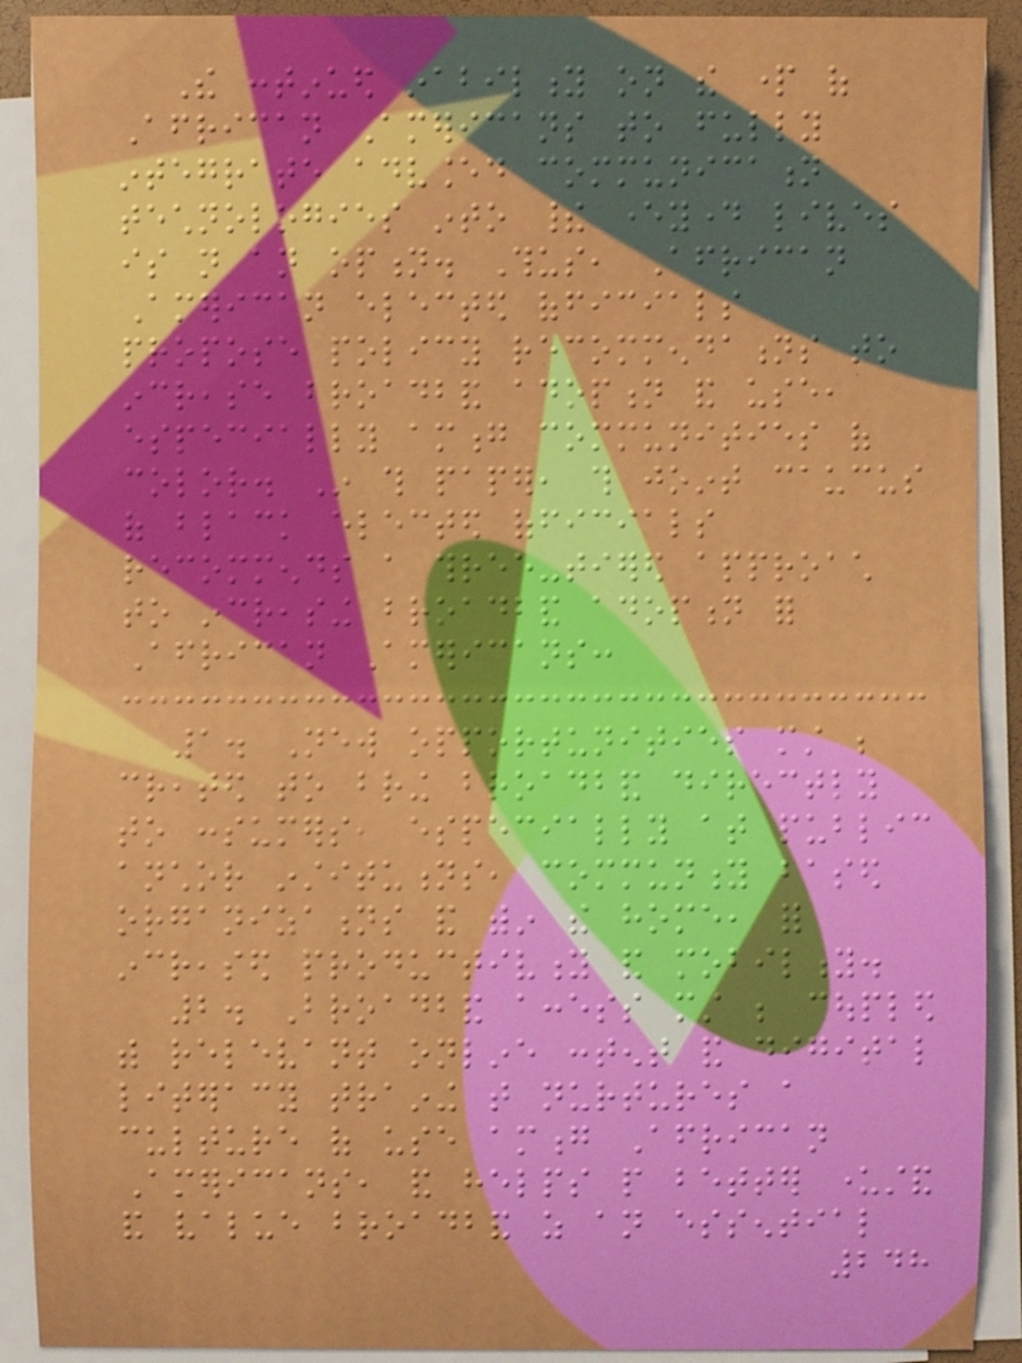The continued inability on the part of
African Americans to fully
integrate advanced communication
technologies into their everyday lives
is not an option. Thus, African
American elected officials
propose policy recommendations to
increase broadband adoption and use,
especially among communities of
color. In this paper, this joint caucus
of black elected officials
recommends a three-tiered approach
to increasing broadband adoption for
African Americans:
1. New opportunities must be
created to bring broadband directly
to consumers, especially at public
anchor institutions, community based
organizations and within the home, for
increased productivity and mobility.
2. Broadband access must be coupled
with relevant online content and digital
literacy training that nurtures a
culture of use among African
Americans, and helps people better understand
and value broadband as an essential
248
